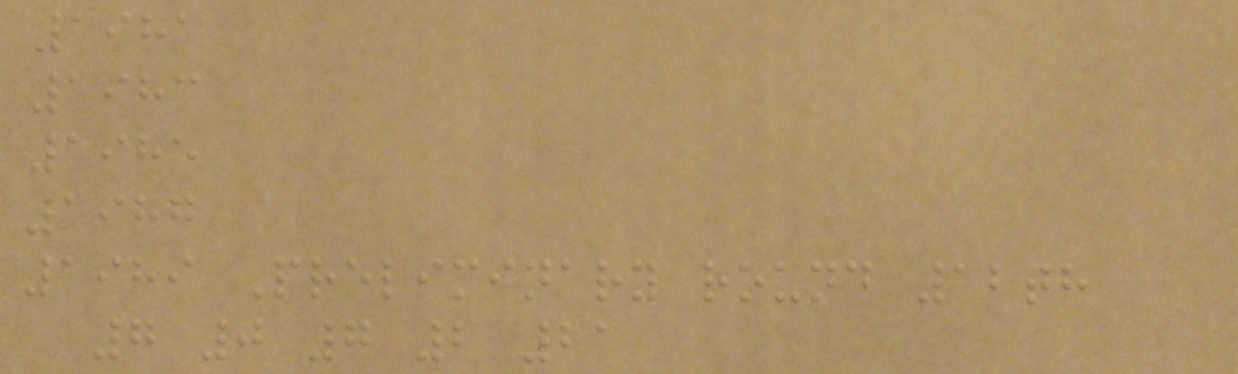1981
1983
1985
1987
1989 Preliminary round 12th
7 0 7 2 21
